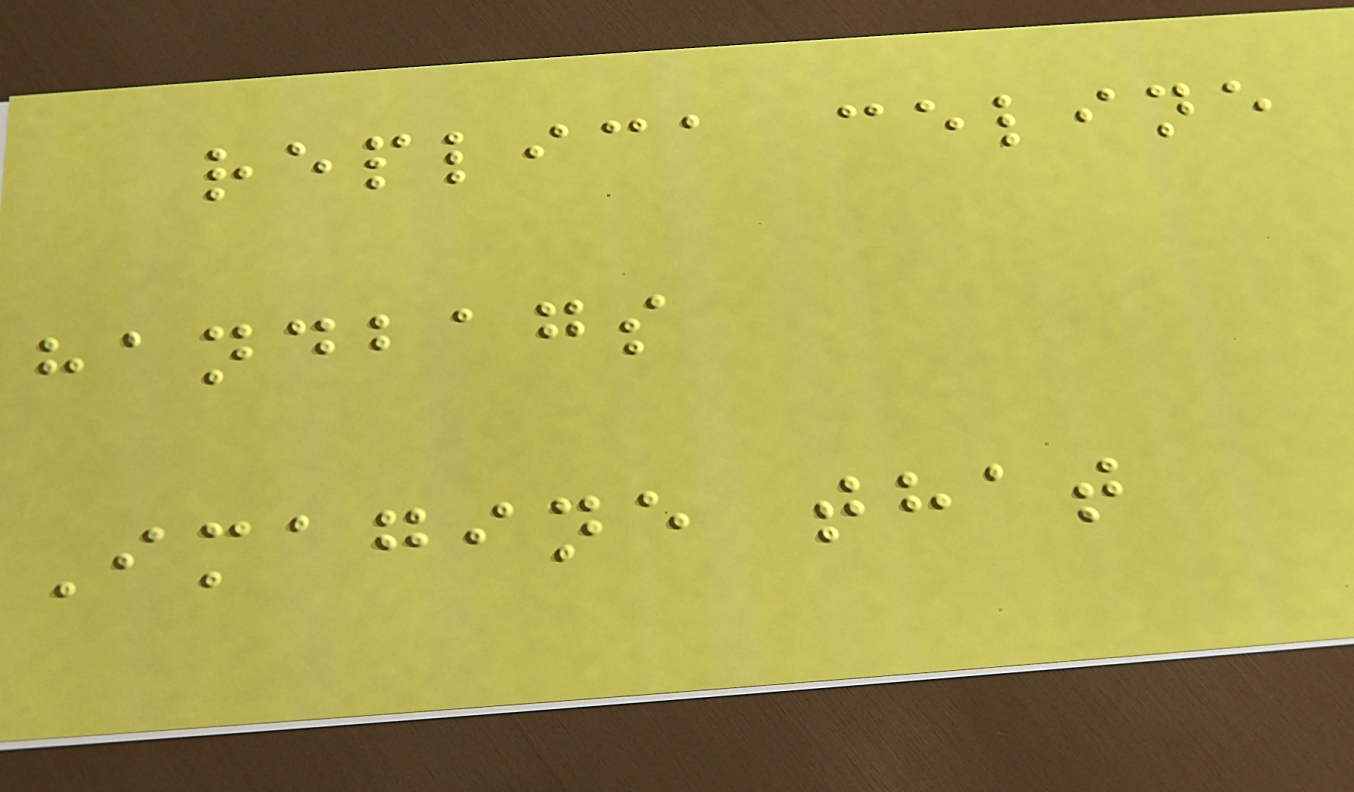replica celine
handbags
Imagine that
